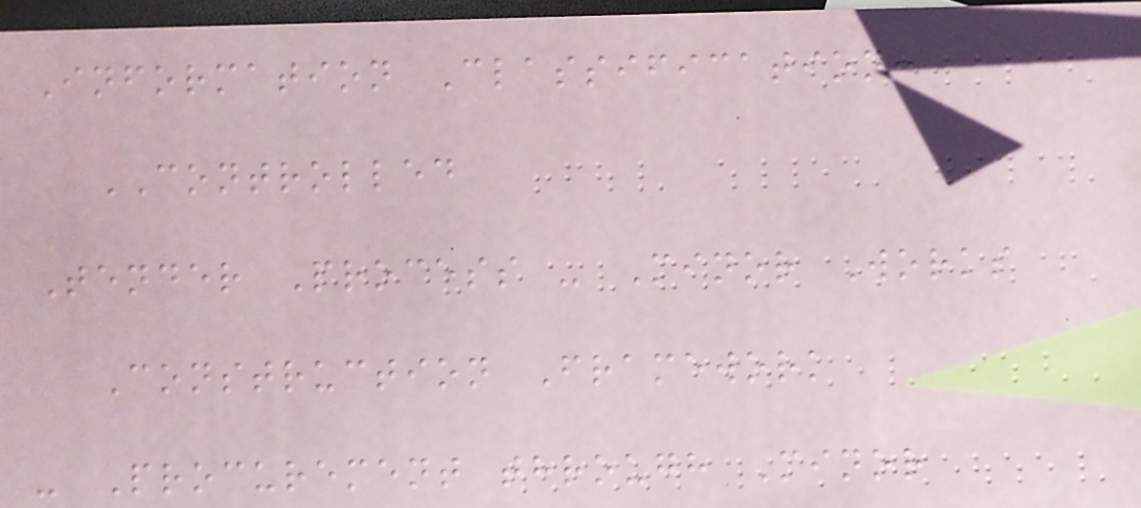Information Classification:
CONTROLLED
Tender Process - Minor Works
Construction Framework
- Procurement through Minor
